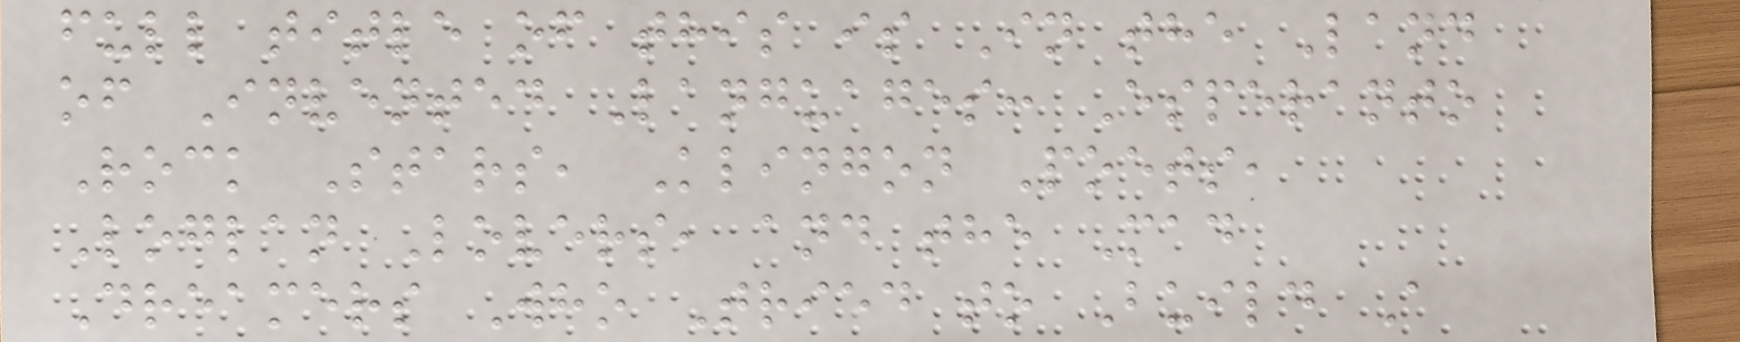full title of this is In the Land
of Invented Languages: Esperanto
Rock Stars, Klingon Poets,
Loglan Lovers, and the Mad
Dreamers Who Tried to Build A
